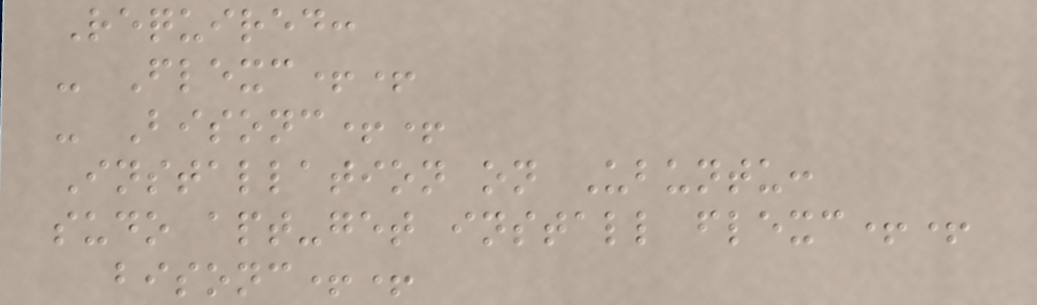Required:
- Flexc++
- Bisonc++
Installation on Ubuntu:
sudo apt-get install flexc++
bisonc++
